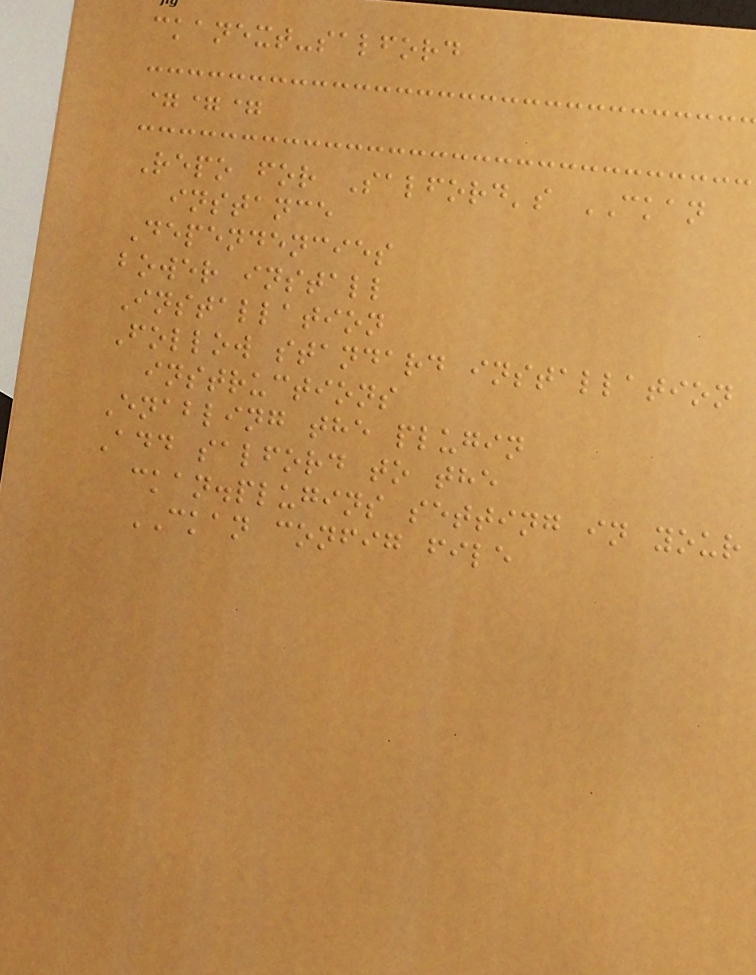ckanext-salford
===
Repo for Salford's CKAN
instance
Dependencies
bower install
Installation
Follow standard installation
instructions
Enabling the plugin
Add salford to the
ckan.plugins setting in your
CKAN config file
